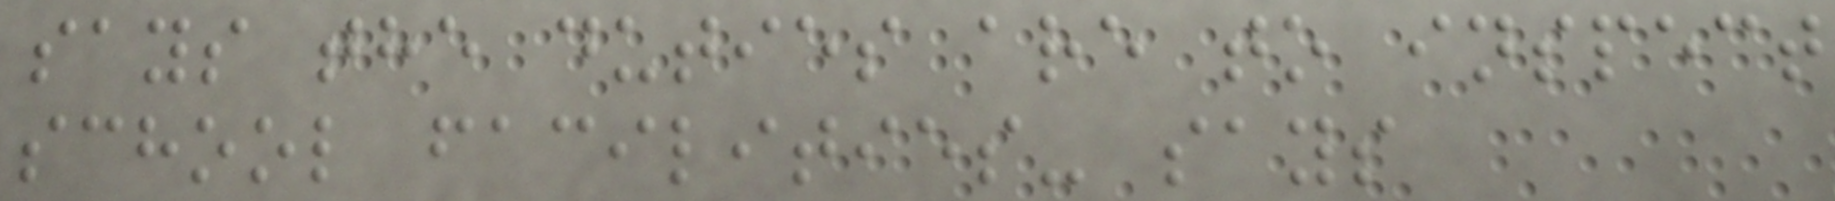says the duties are to inspect
school facilities- says
